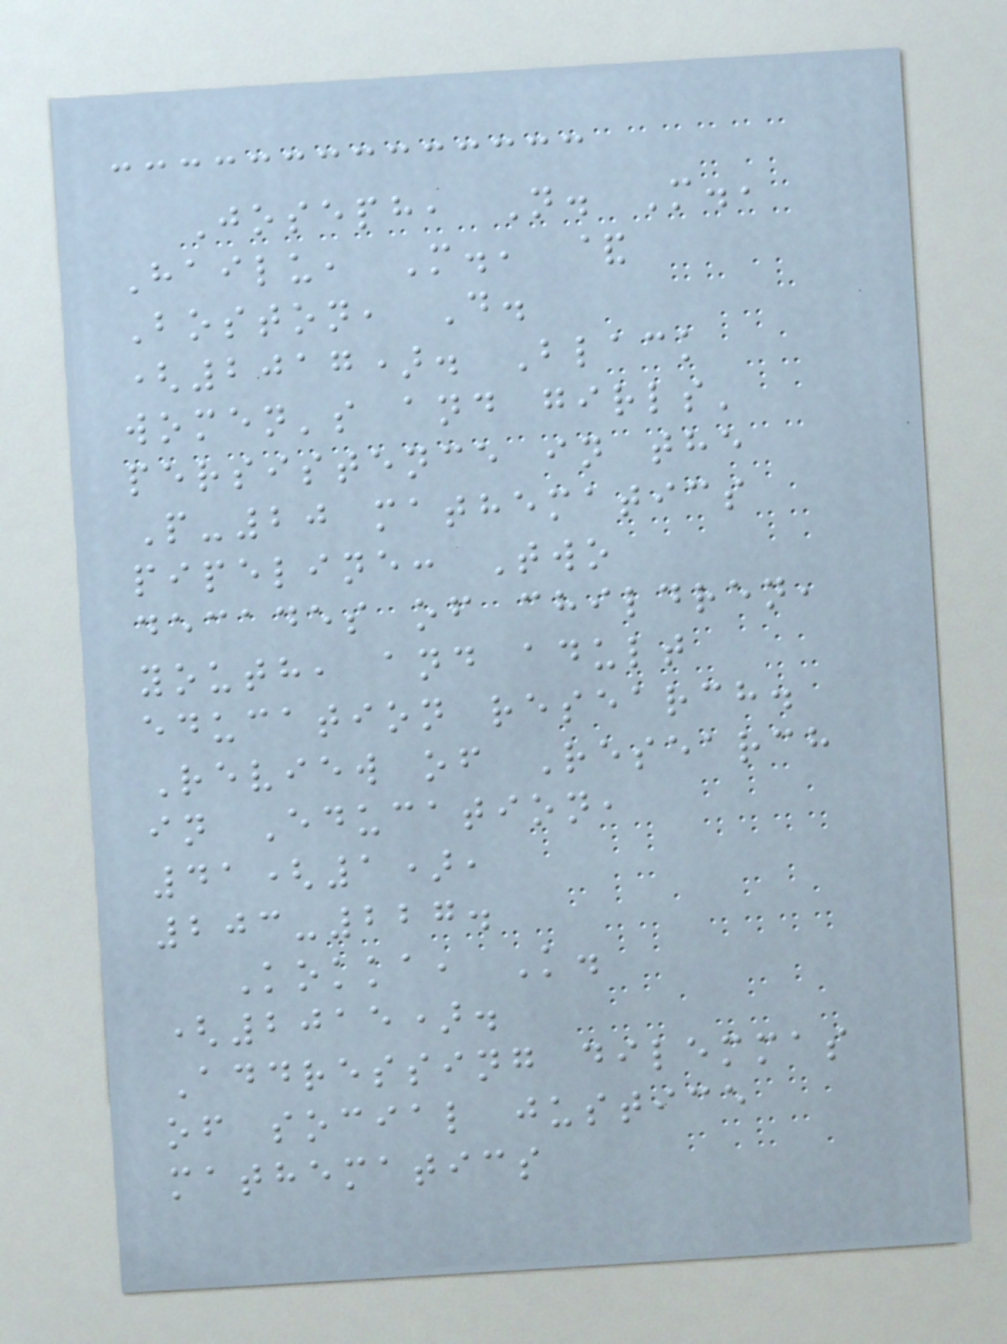Joseph, N. M.,
Hailu, M., &
Boston, D.
(2017). Black
women's and girls'
persistence in the
P-20 mathematics
pipeline: Two
decades of children,
youth, and adult
education research.
Review of Research
in Education,
41(1),
203-227.
Kokka, K.
(2015).
Addressing dilemmas
of social justice
mathematics
